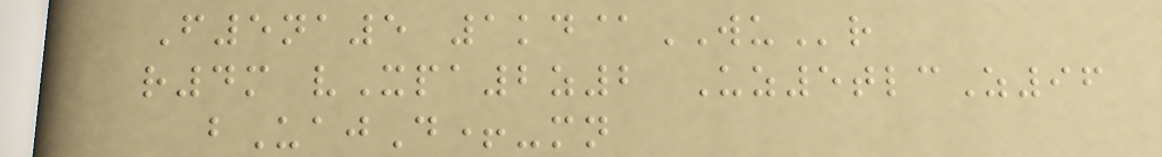F5na5 1kd@WUr
r4m vXpa2z2 Uz5tlcZ96
bUajD+-mn
